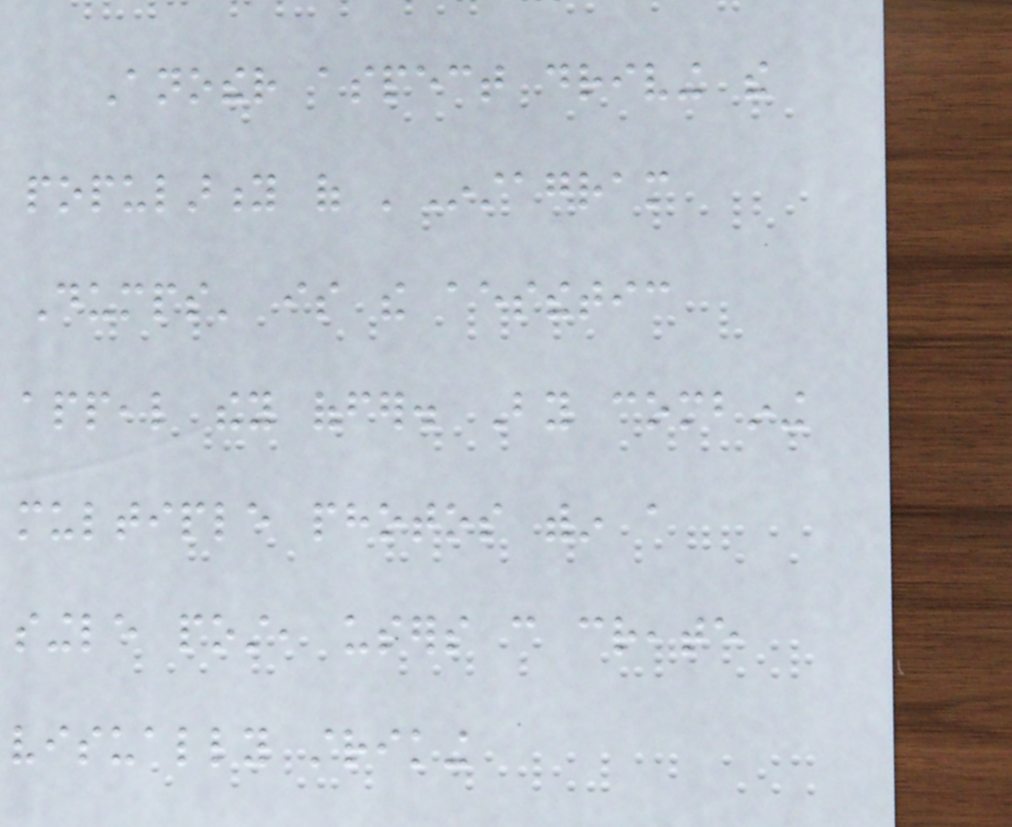Another aspect driving the
popularity of 'Instagram
Dumps' is the aesthetic
appeal they offer. By combining
multiple photos within a
single post, users can create
visually striking
